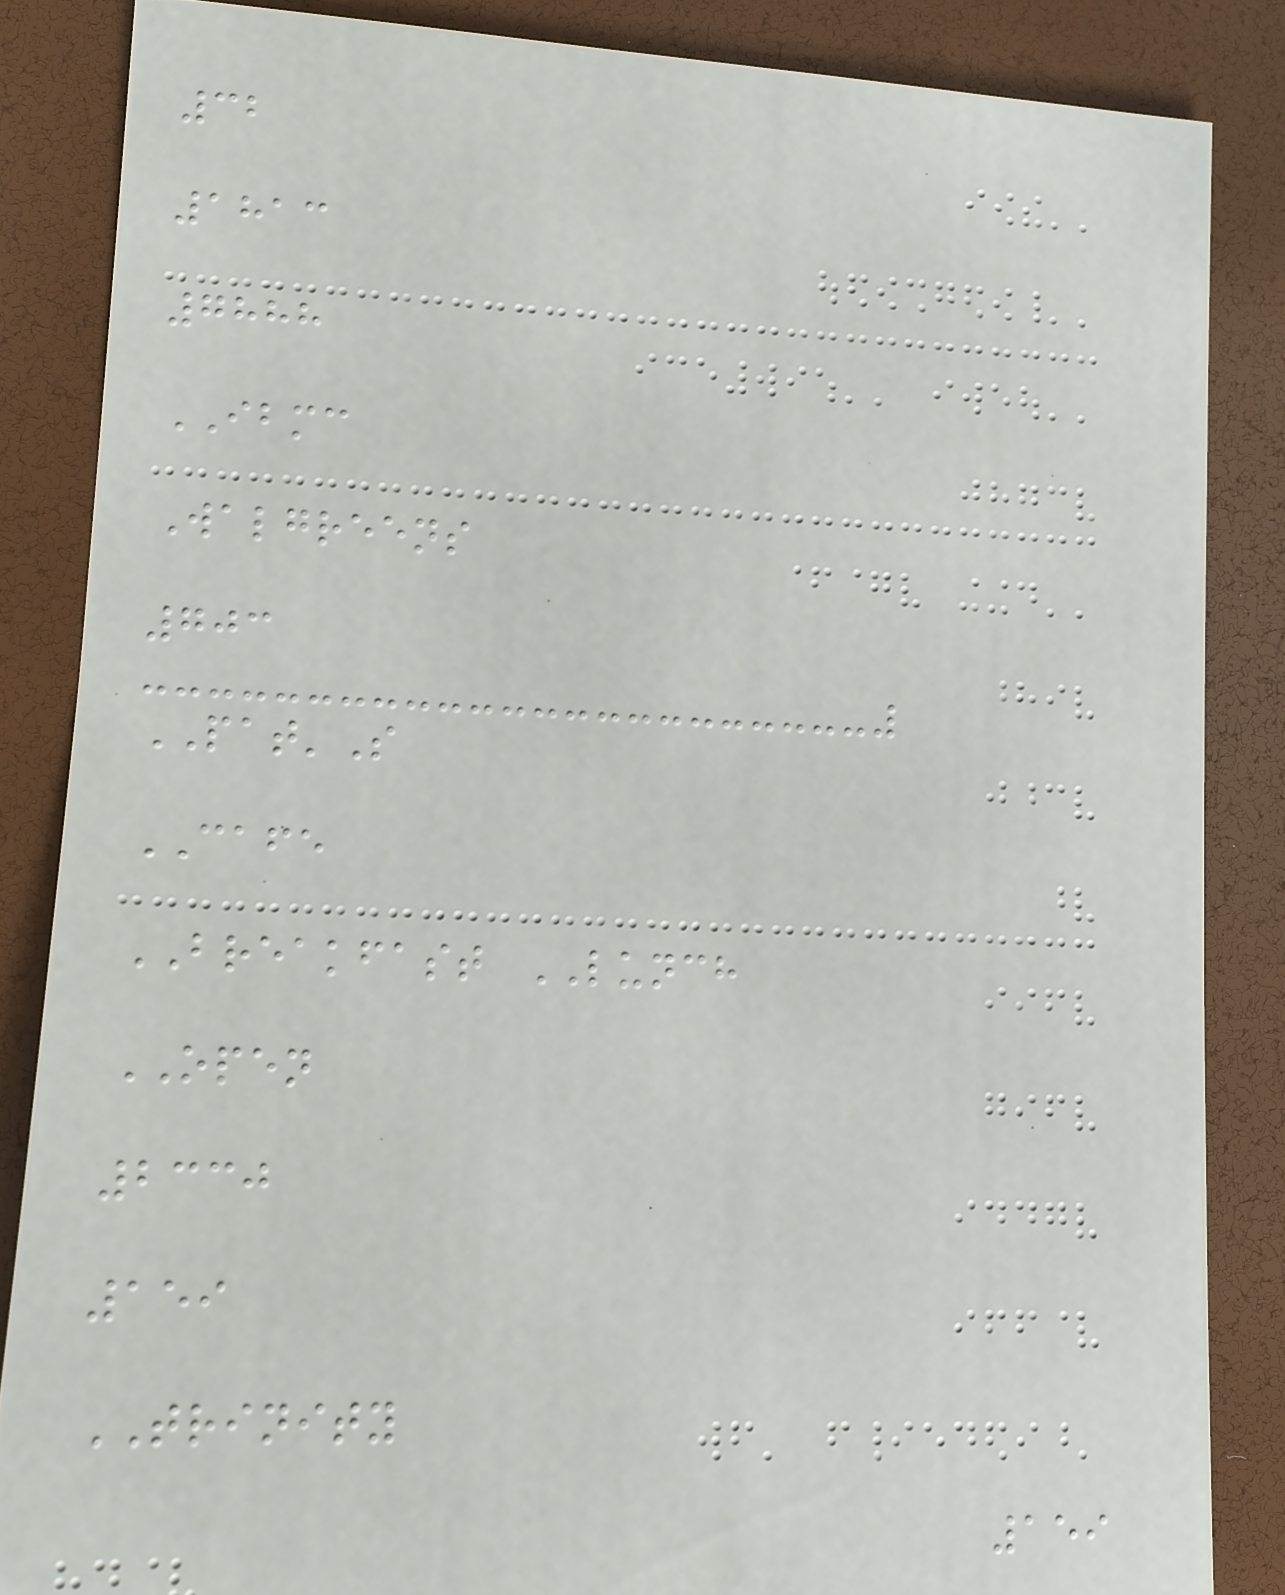32
1813
7888
IBMC
Walgreens
703
PAT'S
CAFE
BREAKFAST LUNCH
OPEN
2330
159
TRINITY
159
